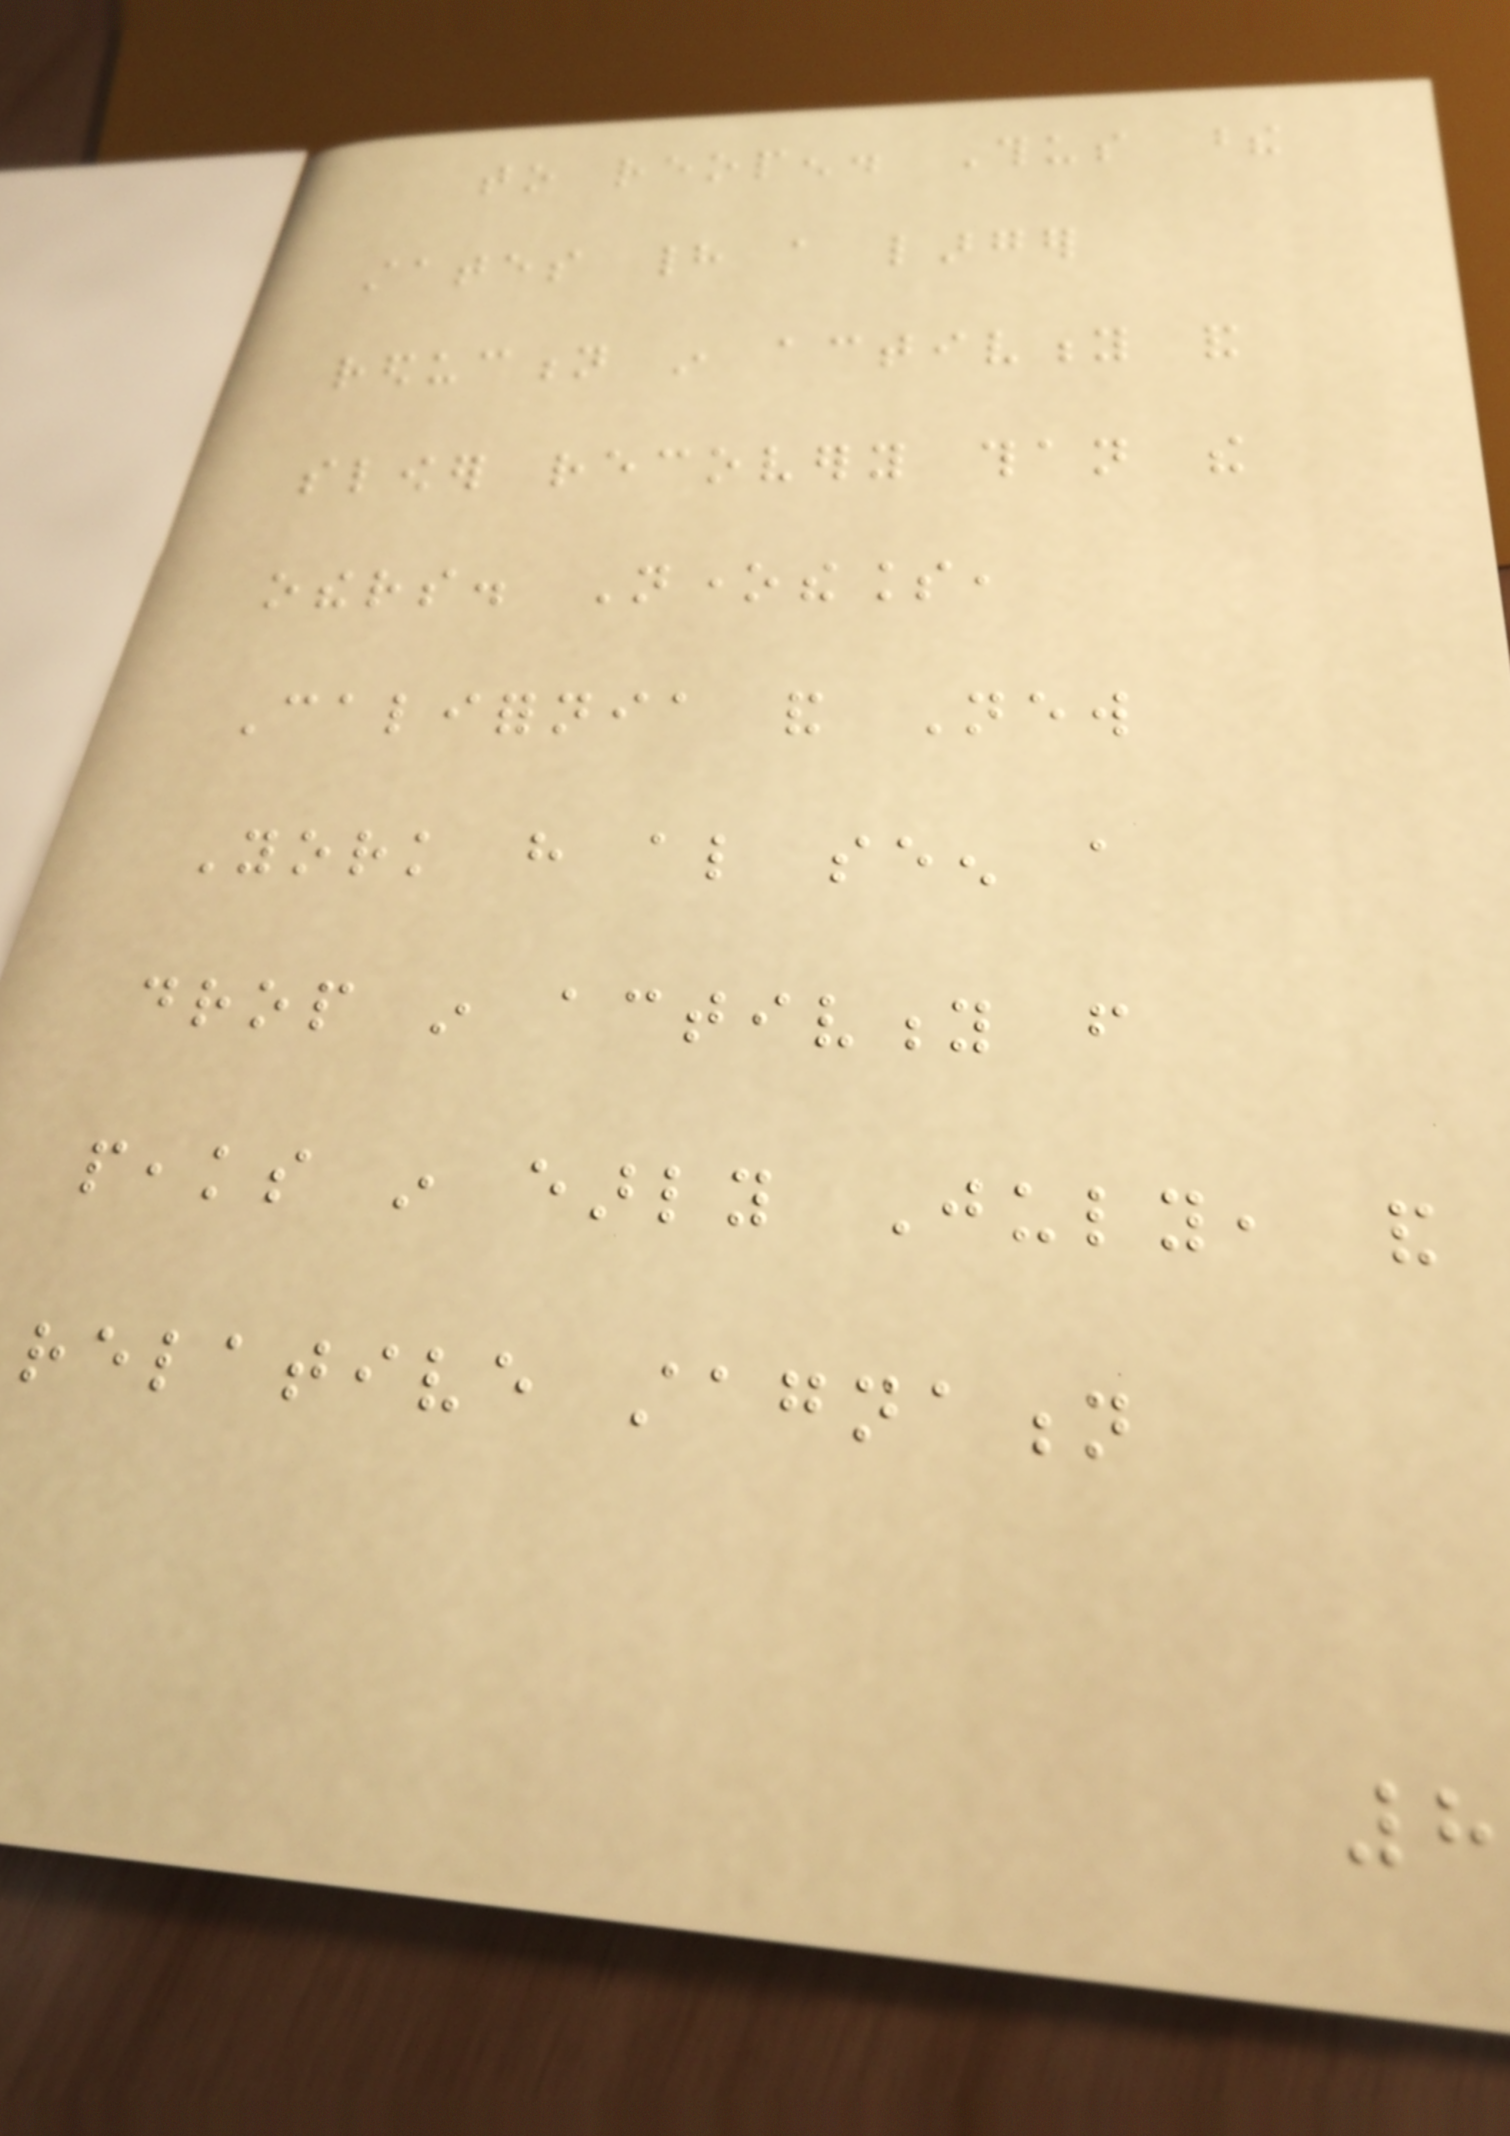to reopen. Thus these
states had a larger
reduction in activity and
slower recovery than the
others. Nonetheless,
California and New
York have also seen a
drop in activity from
peaks in early July, and
relative stagnation
8
